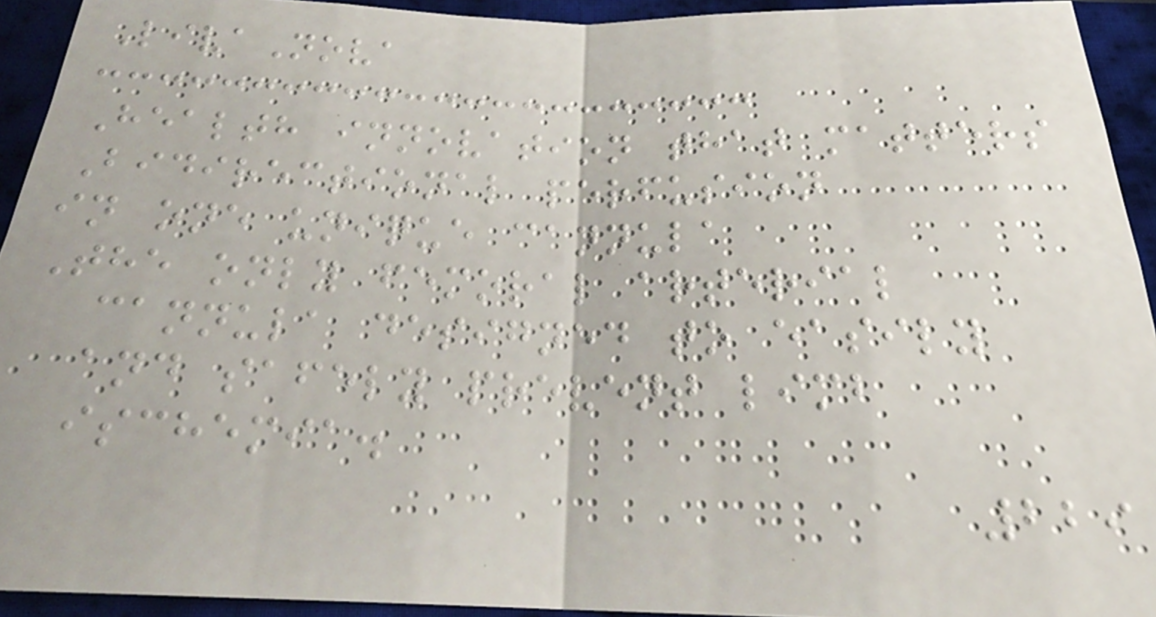LivaNova
Health innovation that matters
Bidirectional perfusion
in one unique cannula
The only femoral arterial
cannula designed to easily
and safely prevent limb
ischemia.
229
